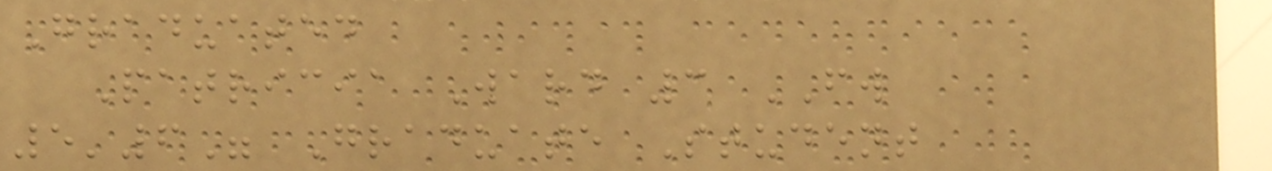Graduated
Patricia Ward 3 FW
5'6" Graduate Student
